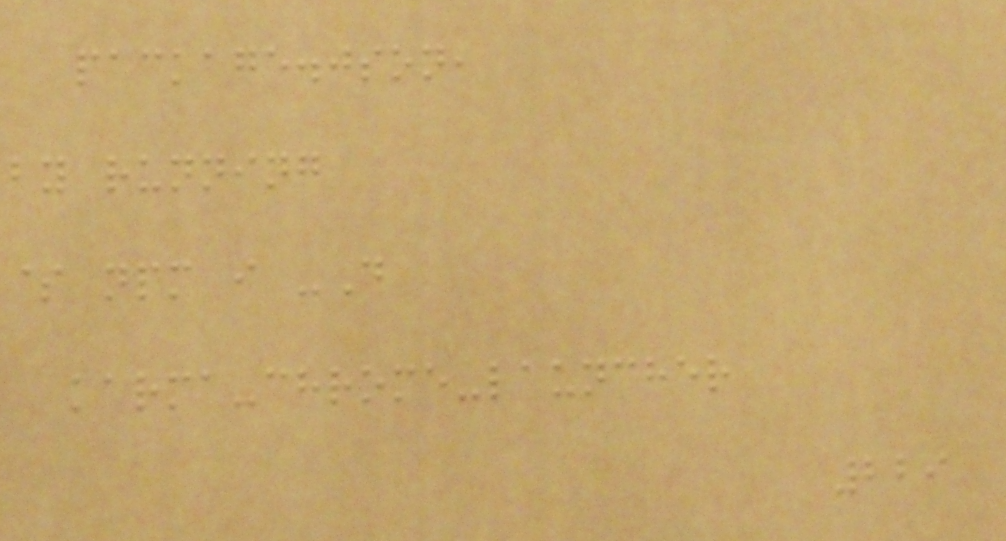package.json,
by running
$ npm i -D
karma-chrome-launcher
229
